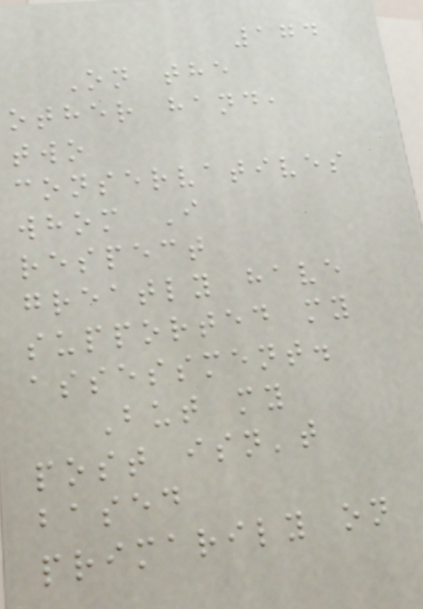174
On the
other hand,
two
conservatives
whom I
respect
greatly have
supported my
assessment.
But my
post isn't
based
primarily on
